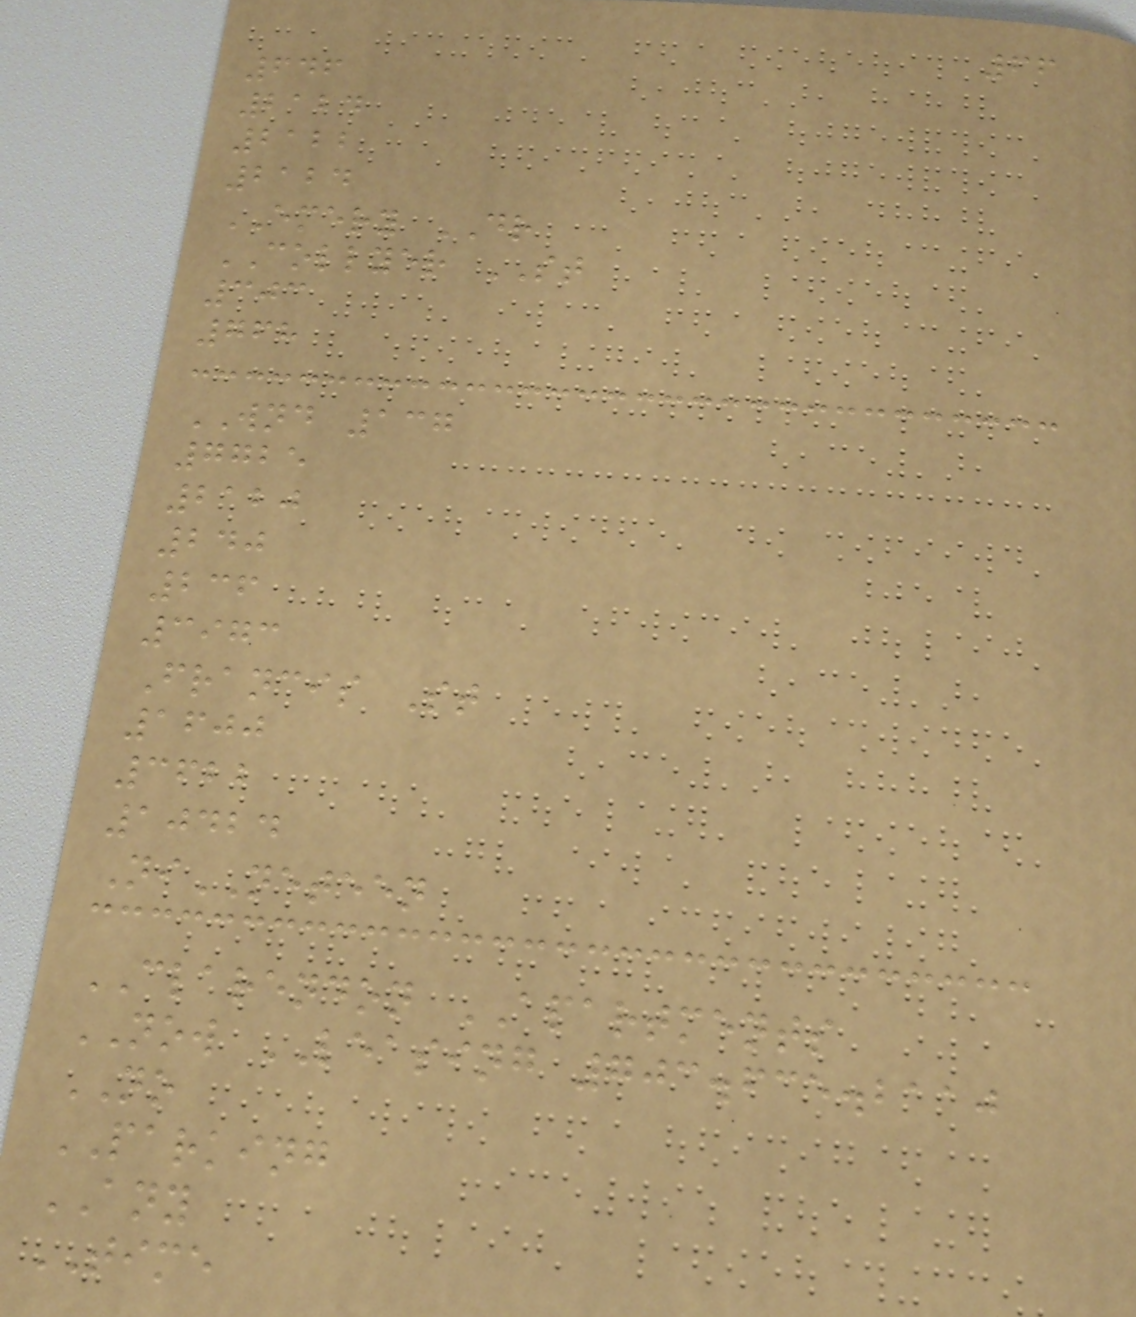66
646
2124
2122
2124
EMERY DR
COLLYER ST
303
768
WND 137
7725
2120
240
236
3973
Francis St
1600
3622
10424
NiNETEEN
CLARENDON APARTMENTS
NOW LEASING 703.635.2110
NO
PARKING
ANY
TIME
